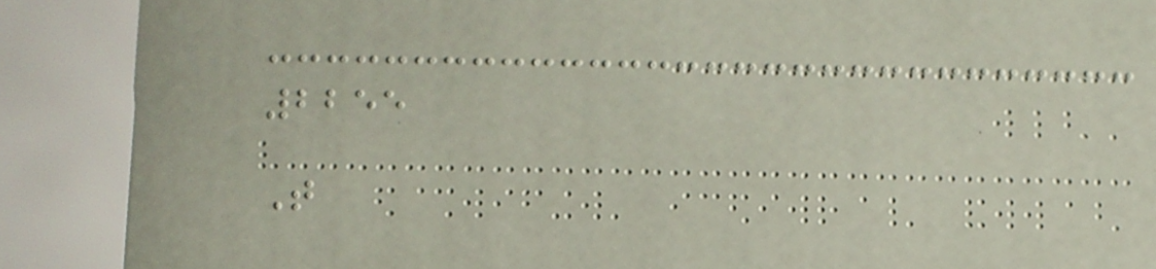2255
T
